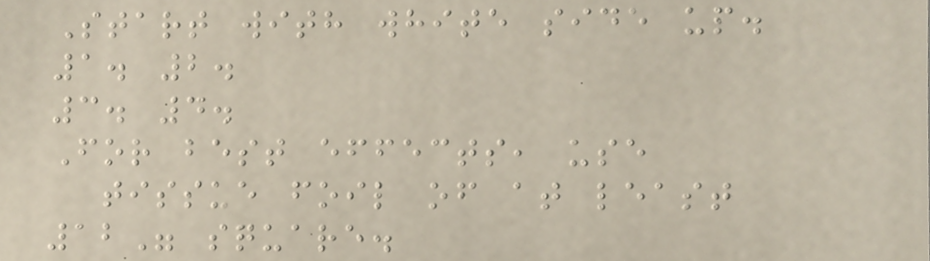Start with white side up.
1. 2.
3. 4.
For best effects, use
tissue foil of at least
12" square.
